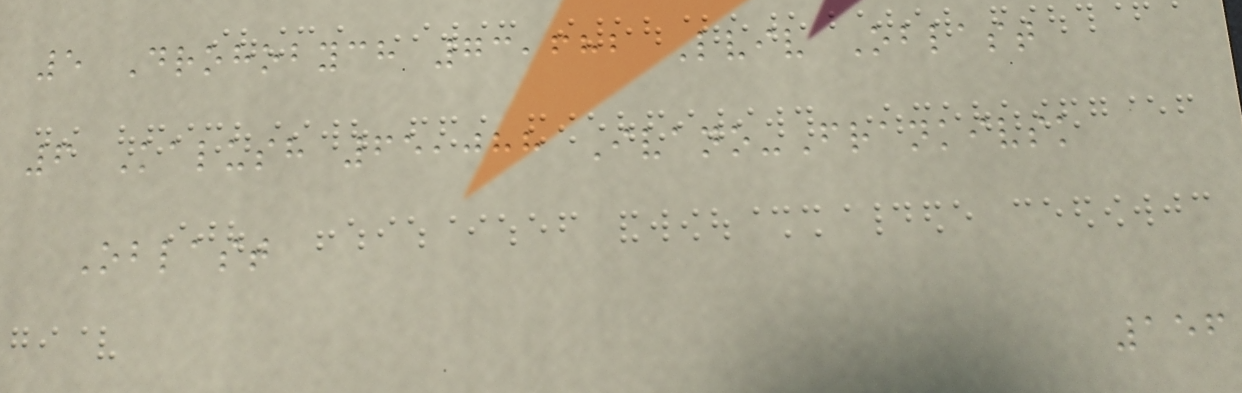5 Drohobych 73,682 Lviv Oblast
6 Kalush 65,088 Ivano-Frankivsk
Oblast
156
